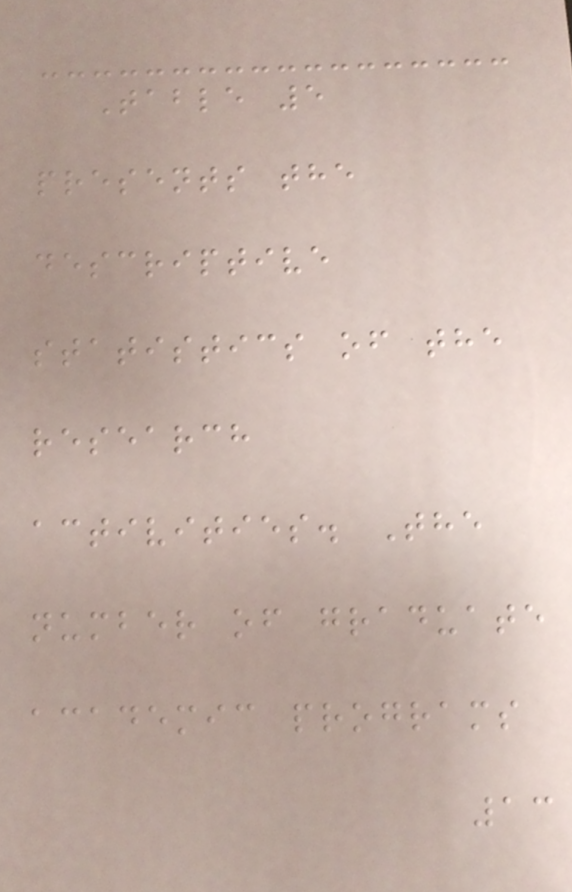Table 5
presents the
descriptive
statistics of the
research
activities. The
number of graduate
academic programs
13
